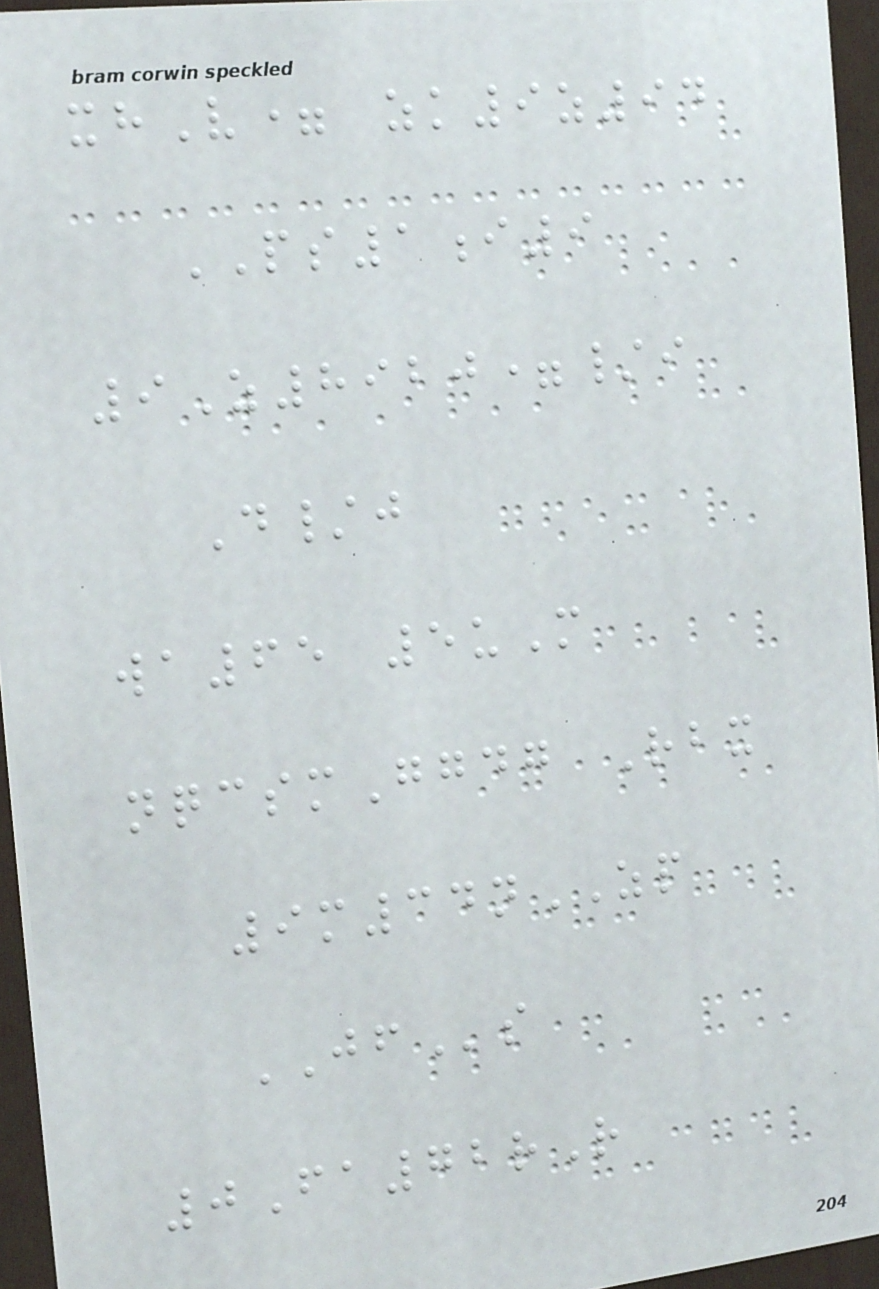xhV= zk9z94
PS1i9
9Z8920=/i
D/j
wa65 5uM
nqcsmGgdg Rbx
9m34nZP
JFs
0Fa72rR
